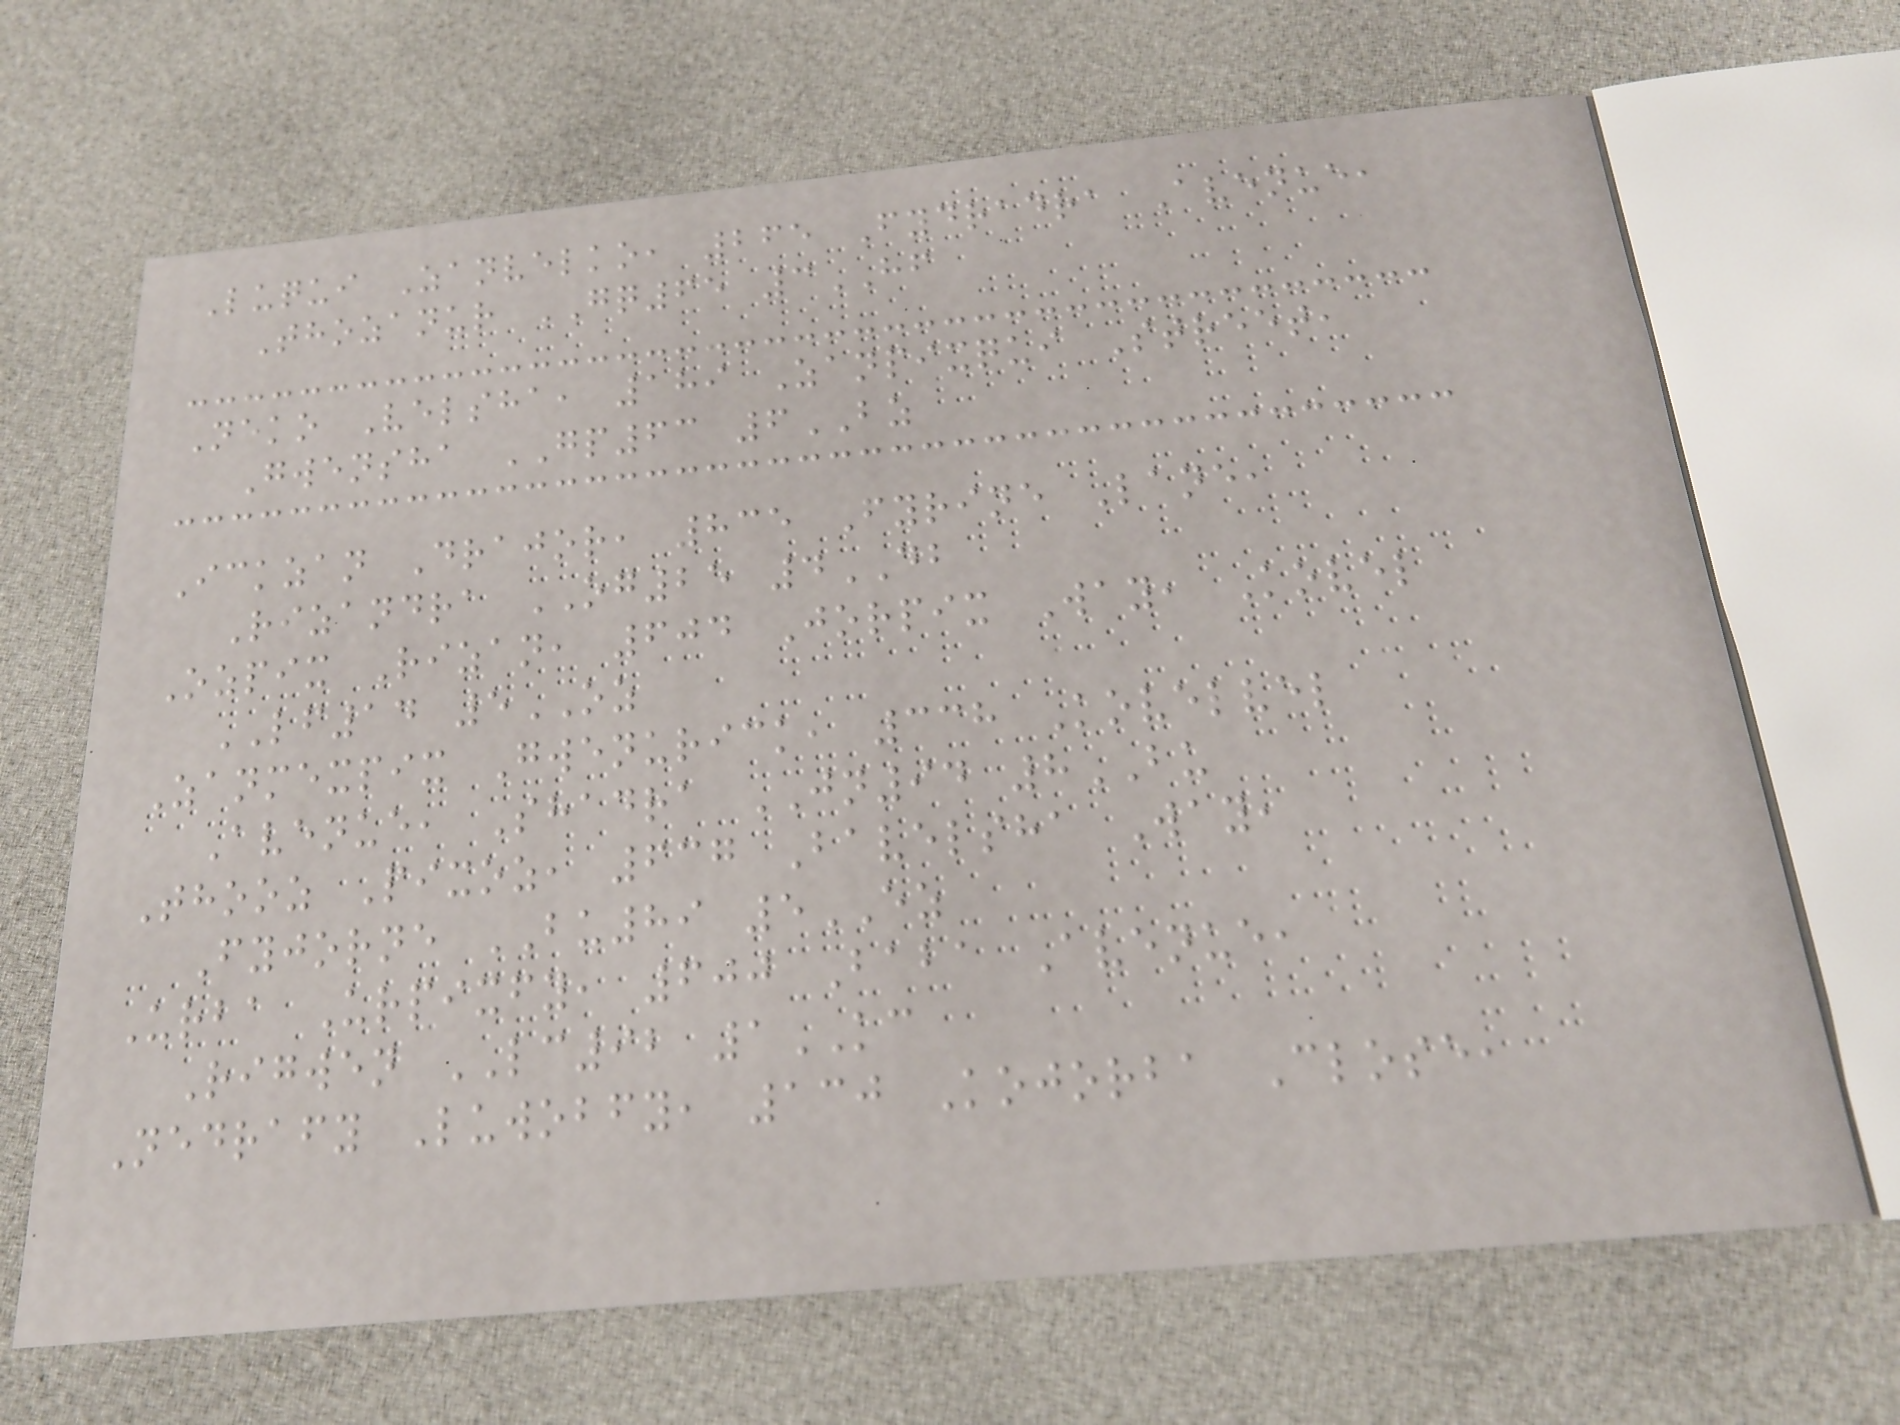Luqui Zanvelko, 265 Fydradra Avenue,
Thozanur GQ65 3HF
Neko Velsha, 189 Zanpixqui Street,
Gwensha GP63 6BZ
Ickzan Drajor, 835 Fyrine Lane,
Rizandra OG25 4DB
Ozpix Rizan, 604 Jorpix Way, Kovel
LF14 5OZ
Zanmexpix Gwenurick, 338 Kovelvel
Avenue, Shadra JN94 8BU
Thooz Pixoz, 637 Bavelsha Way,
Fyjorne BU89 5EZ
Urba Urpixfy, 600 Baba Avenue,
Rigwen LC92 1KC
Nedrafy Luwobfy, 130 Kojorba Close,
